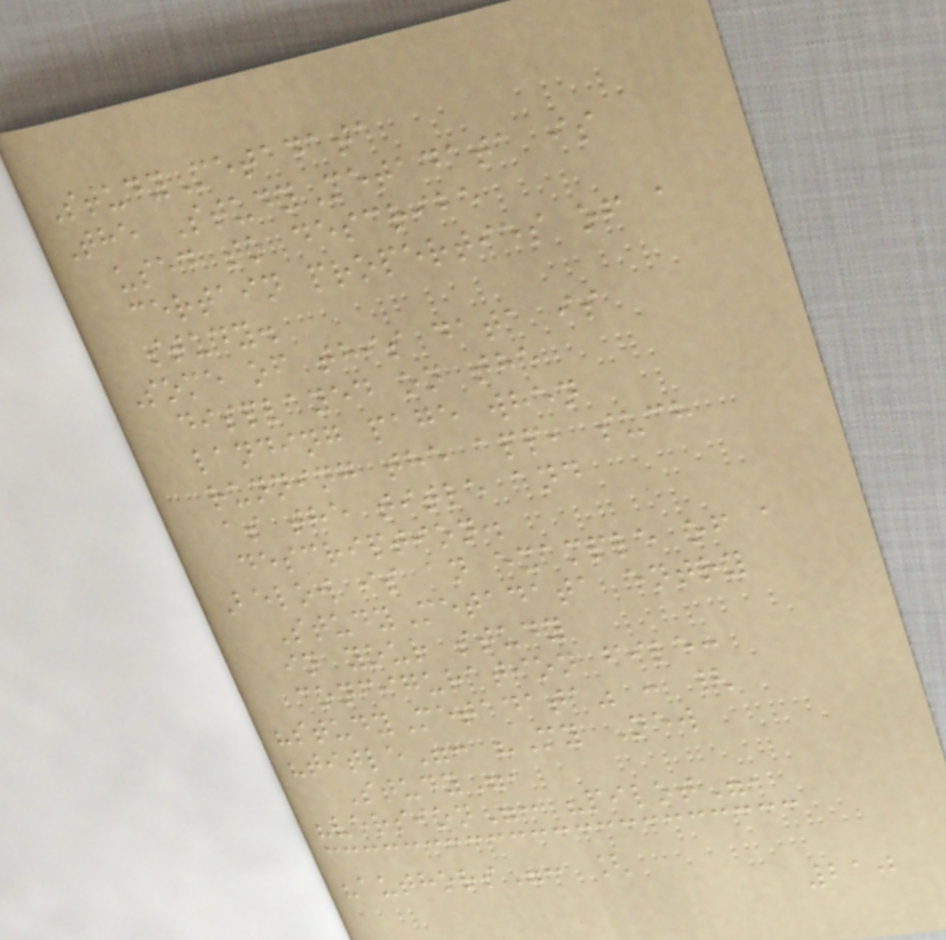StudyMetadata
The StudyMetadata is
used to describe
certain properties of a
study.
Some of this data is
displayed on the
landing page when
running the app, such
as the title and
description.
Below is an example of a
StudyMetadata entry
in your study
configuration file:
"studyMetadata" : {
"title": "My New
Study",
"version": "pilot",
"authors": [
210
